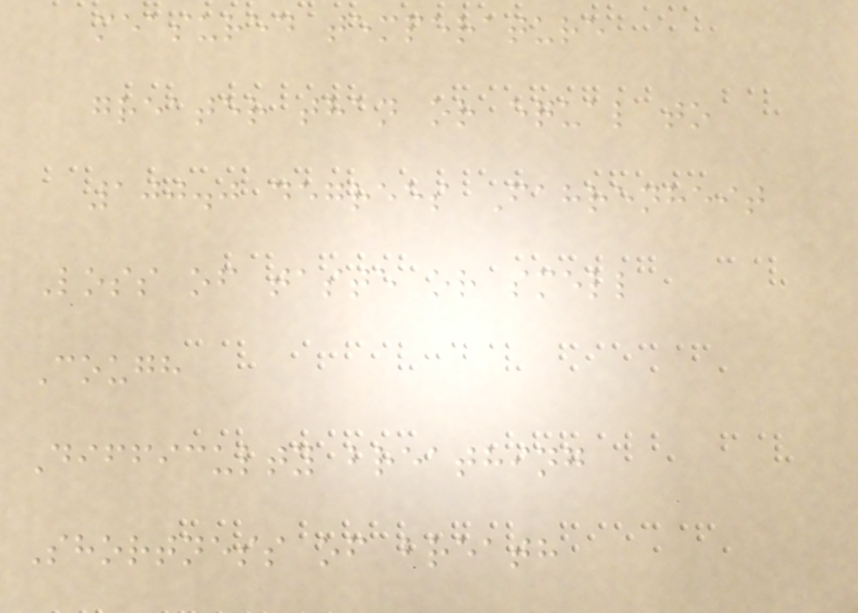measured temperature
greater than or equal to
100.0 degrees Fahrenheit
Loss of taste or smell
Cough
Difficulty breathing
Shortness of breath
